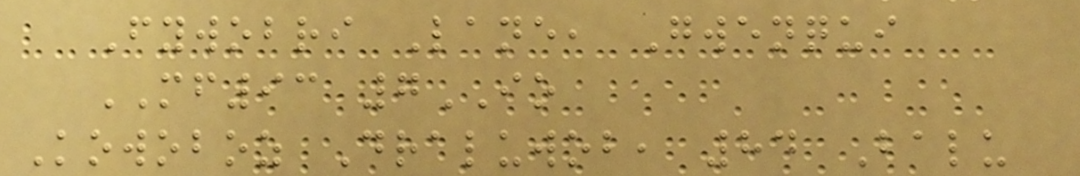Fywobri Lane, Gwenqui
MF93 7IO
Kowoboz Draluwob, 84 Balu
